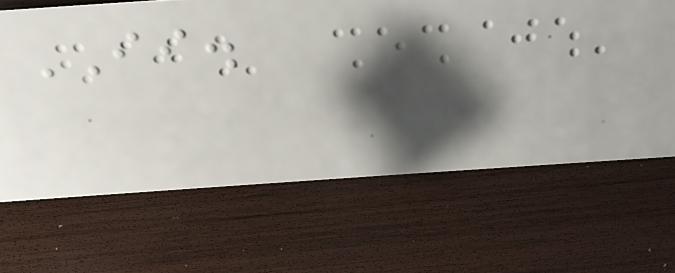II.
